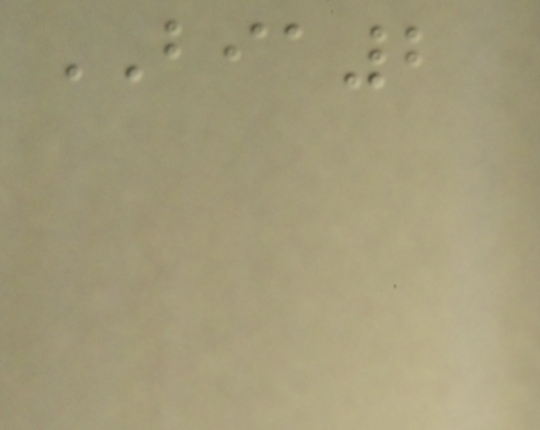BIA2
